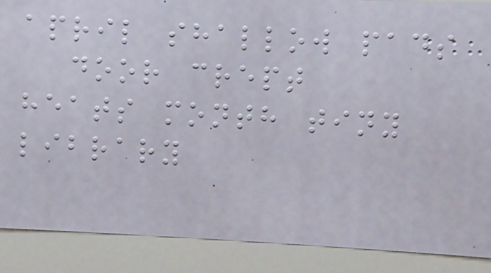april shallow pads
door crept
heats month tiny
library
